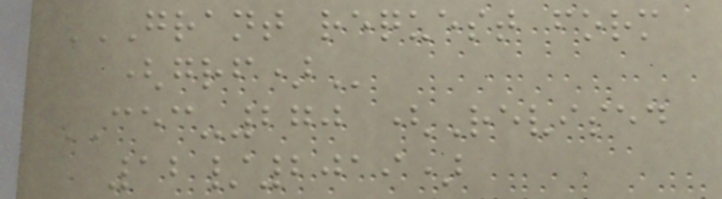GRANT REQUEST FORM
(GRF)
CEC-270 (Revised
12/2019)
